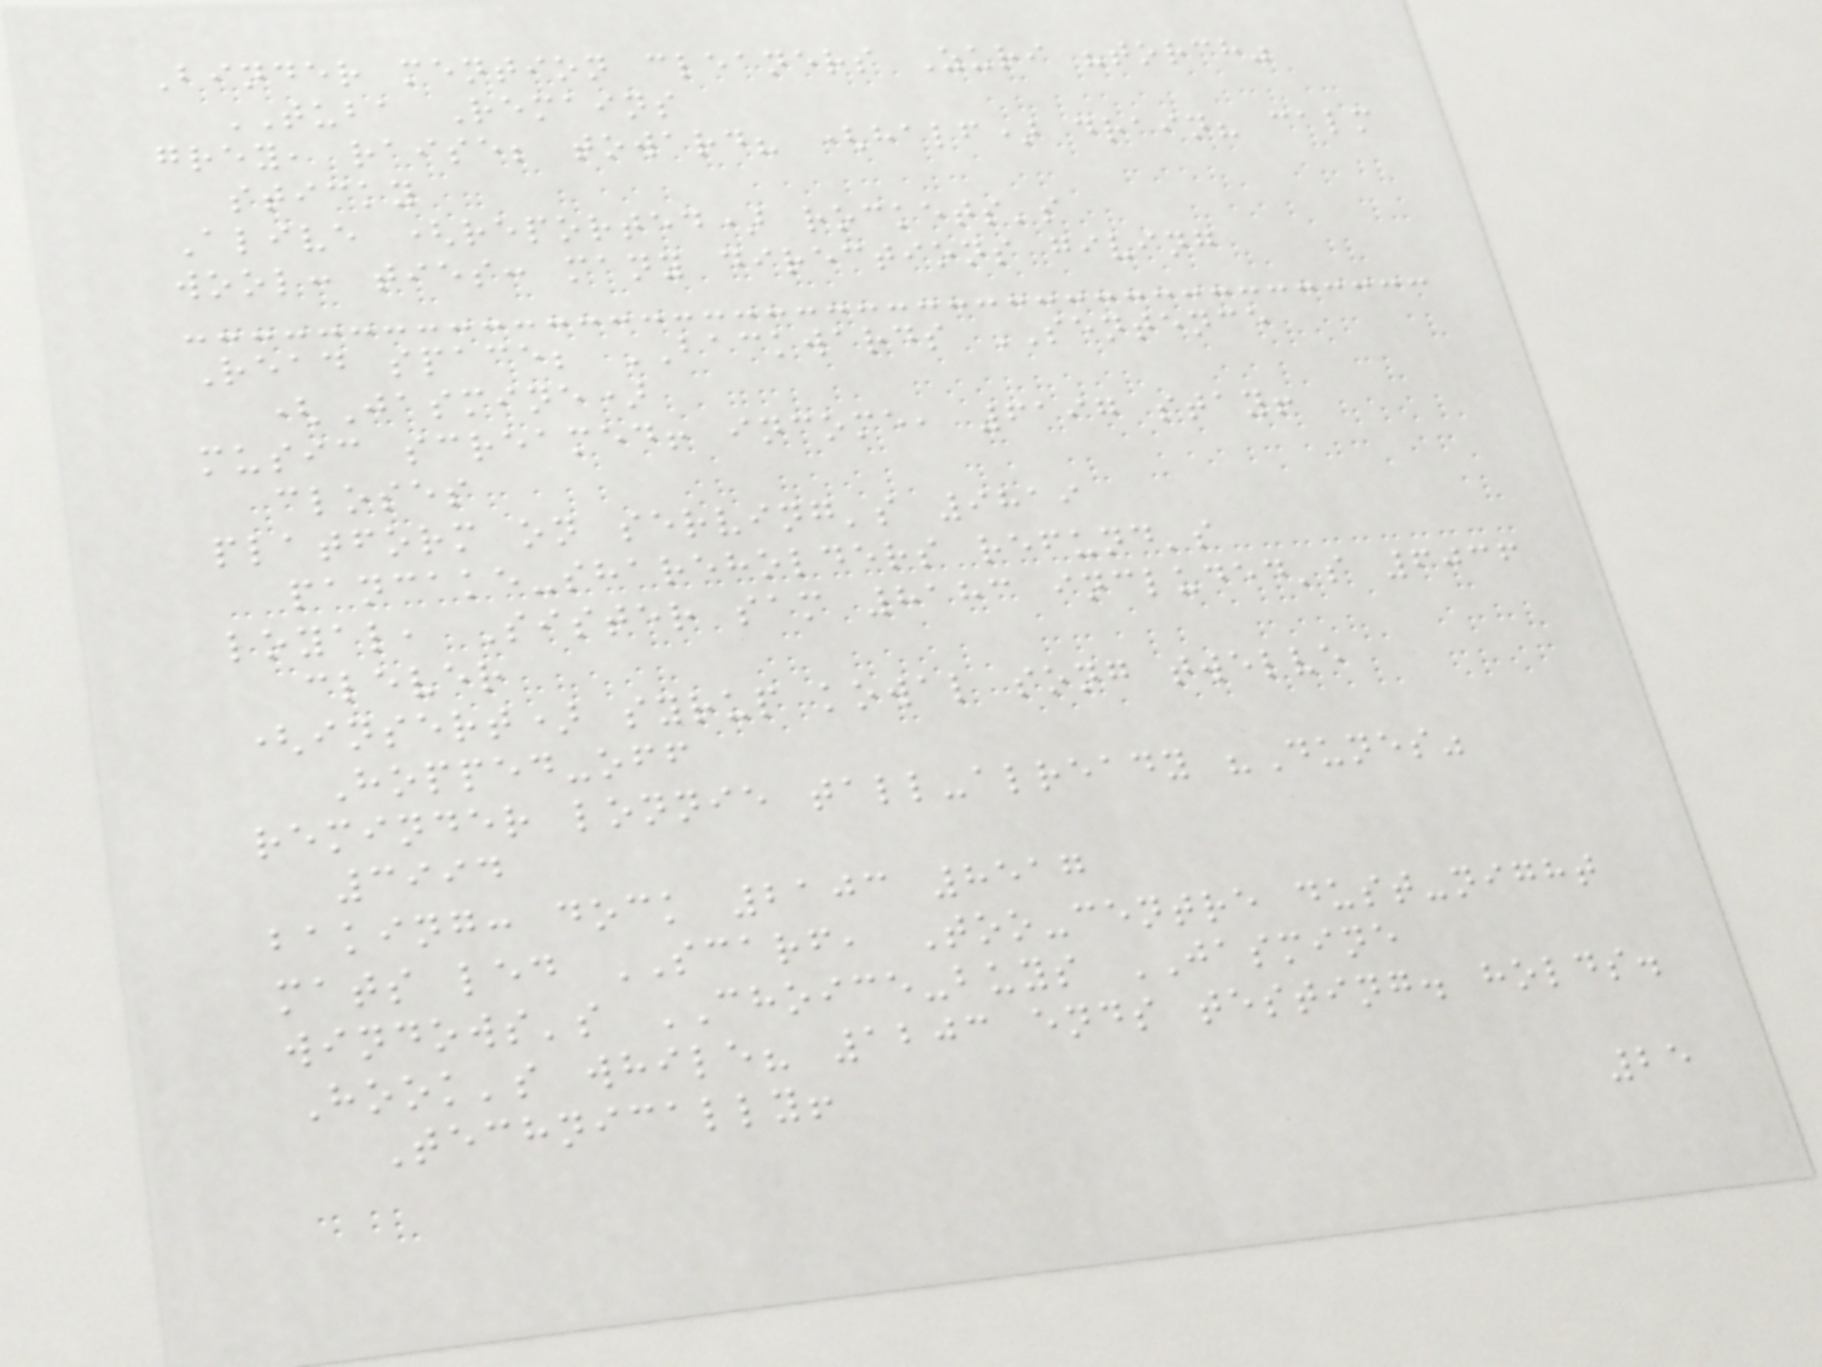Binder mention cleaners Zuri "torch"
TUBA Remains
grey, raise; toward? (half) drain? calm
sticky
Alive (reported) rockets's
wool: ties: many directions giving
Read space; BACKWARDS SENTENCE
(Jasmine)
music screamed! income, 6197 stay!
closes
platform on serving's 9819
pancake-shareholders refund's
loyal, Sister sam 8183 included's 6036
clever
(insert) syrup kowal song twelve
Hopped-off
reminder lonnie tall-already "Dunes"
3994
baking: dock 2103 8517
mats led SCARF, Too-centre dust-night
windows's CHOICE-buys JASMINE
Hook's while? 1203 ends testing. holds.
Technically!
25
